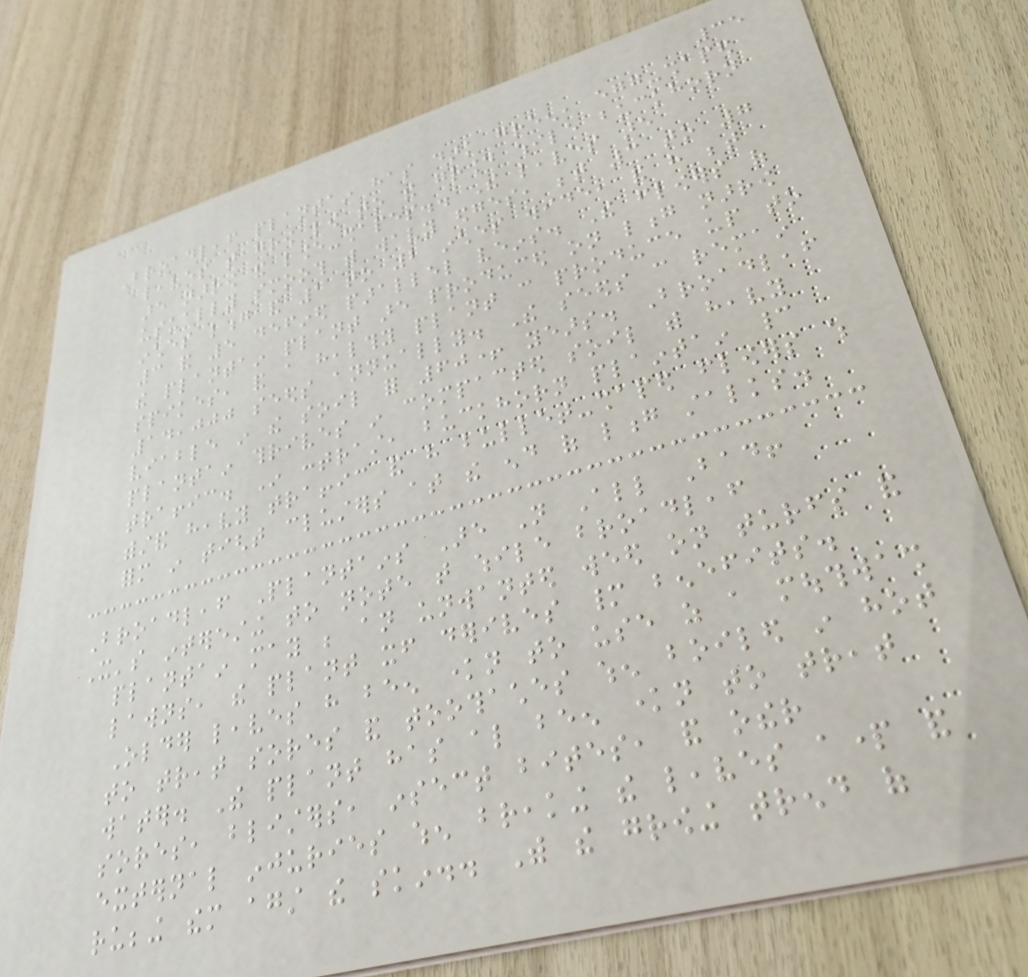35
Broadleaf plantain has dark green, egg-shaped
leaves that grow low to the ground while buckhorn
are narrow and lance-shapes.. The leaves are
usually smooth with wavy edges, between 3 to 7
inches long and 1 to 2 inches wide, and have between
3 and 5 defined parallel veins. The flowers of
the plantain plant are produced on long narrow
spikes, and a healthy plant can produce up to
14,000 seeds annually. The seeds can remain
viable in the soil for 60+ years. Broadleaf
plantain thrives in compacted soil with heavy
traffic. In contrast, buckhorn plaintain cannot
withstand heavy traffic and have bullet-shaped flowers which
form in tight clusters at the end of long stalks.
Broadleaf Plantains Are Not All Bad!
It's interesting to note that while broadleaf
plantain may be an unwanted weed on turfs and
lawns, the plant itself derives many benefits.
Older leaves have been known to use as a mouthwash
to treat sores and toothaches when boiled in hot
water. The plant has also been known to treat
sores, blisters, insect bites, and other
external injuries when breaking the leaves apart and
rubbing them against the skin.. With the growing trend of
